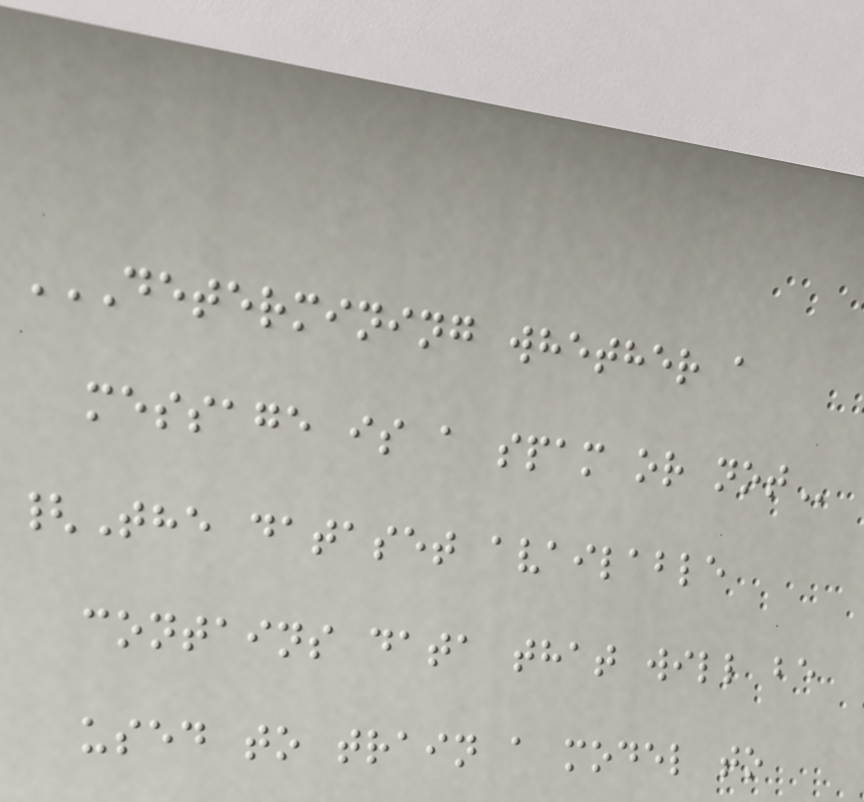DETERMINING WHETHER A
MESSAGE IS A SPAM OR NOT
{The dataset available
contains data that will be
used to train a model to
